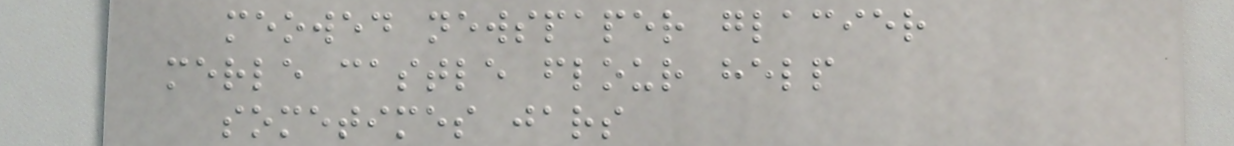meowed newspaper glacier
merle castle flour help
sometimes jars
